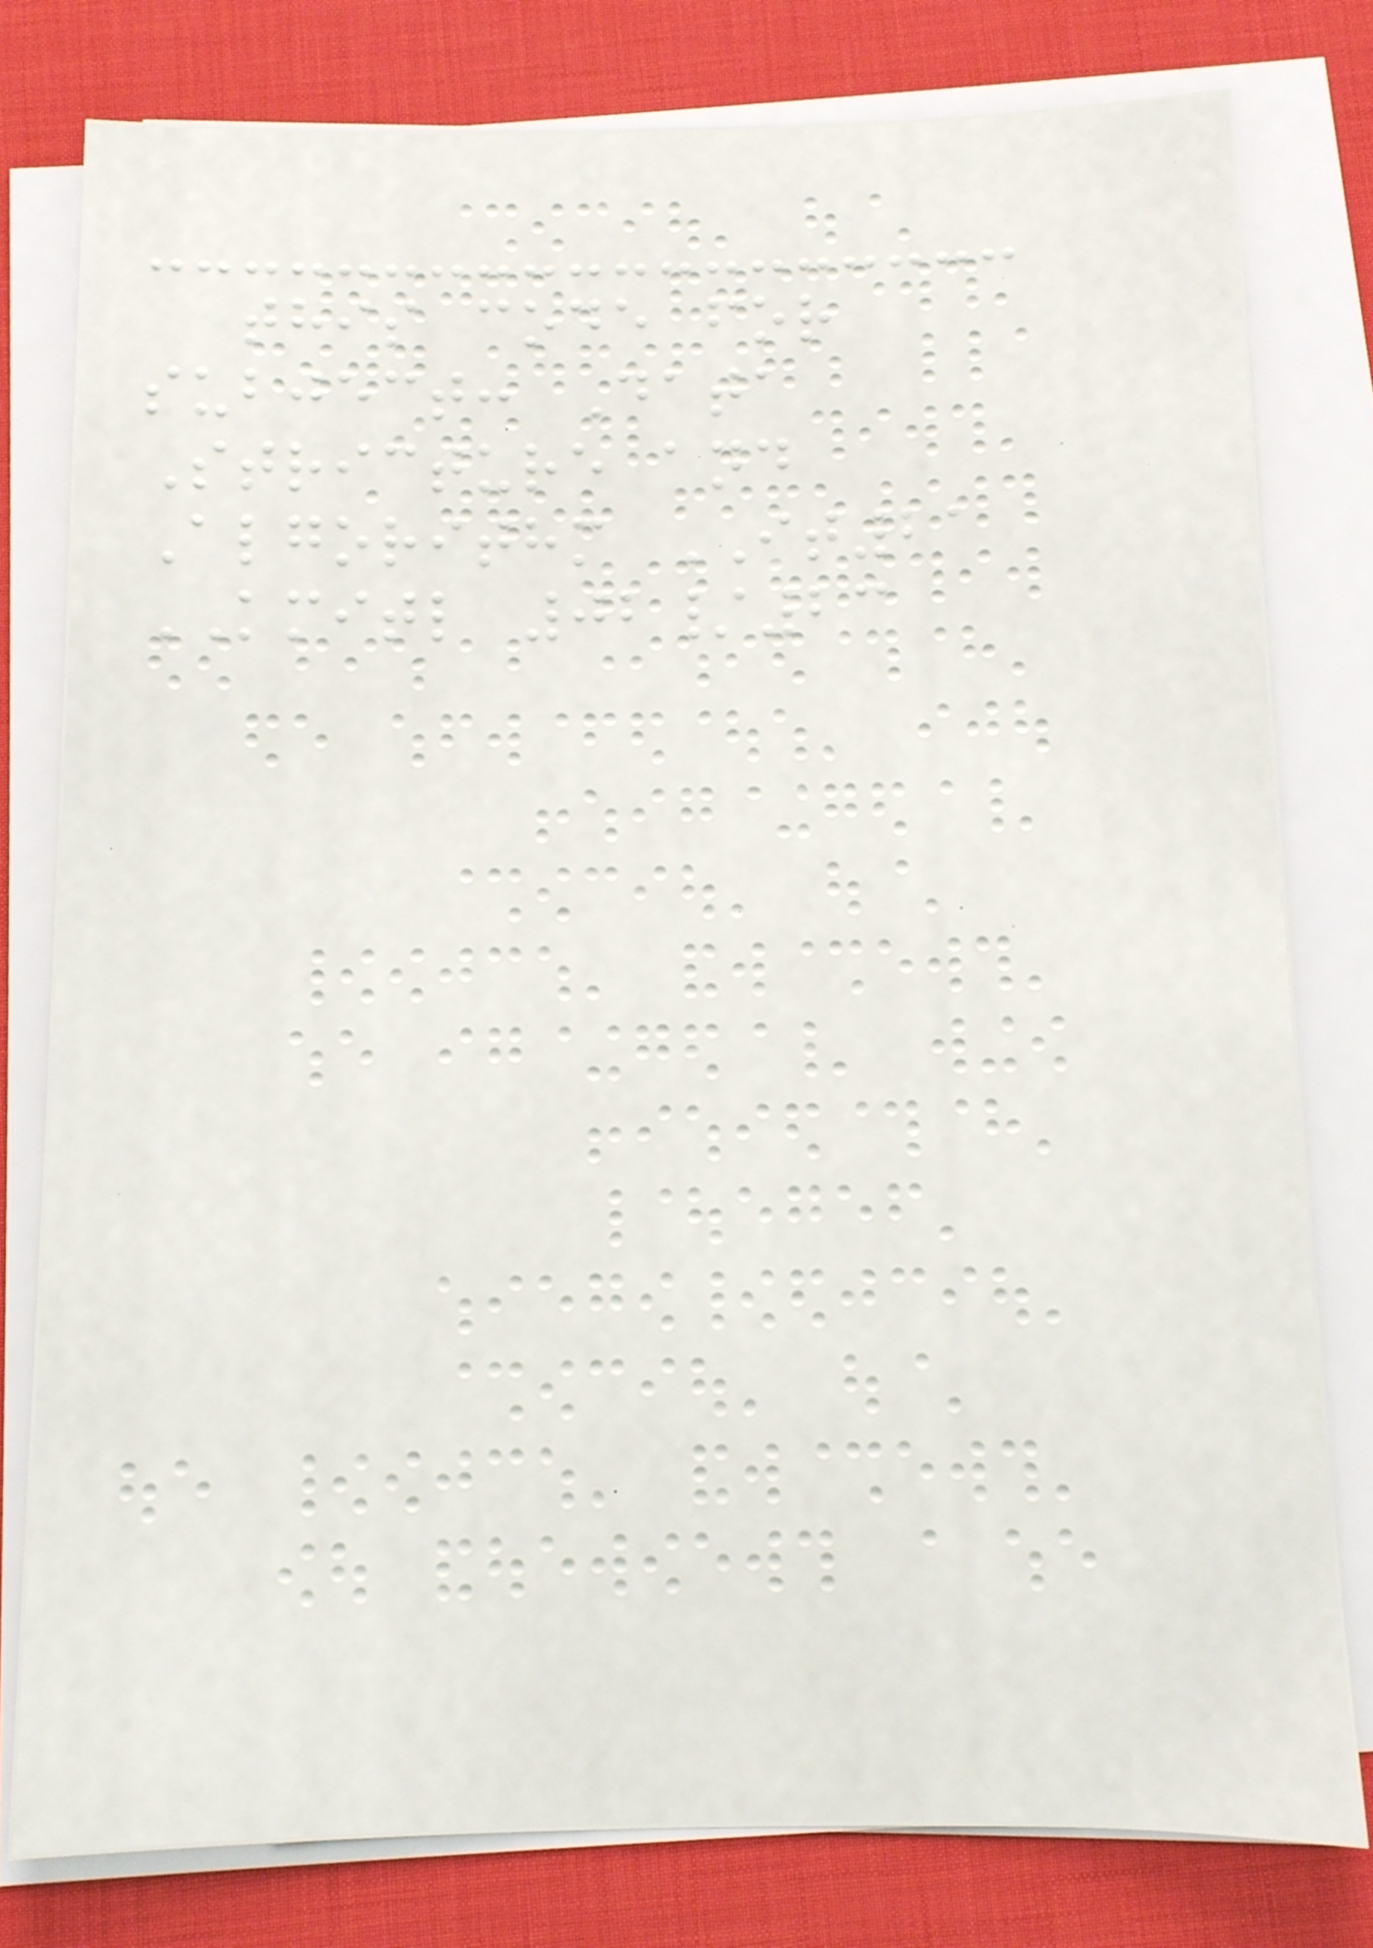this code for
subject: Data
Stricture and
Algorithm IT21
KMITL 02/23
